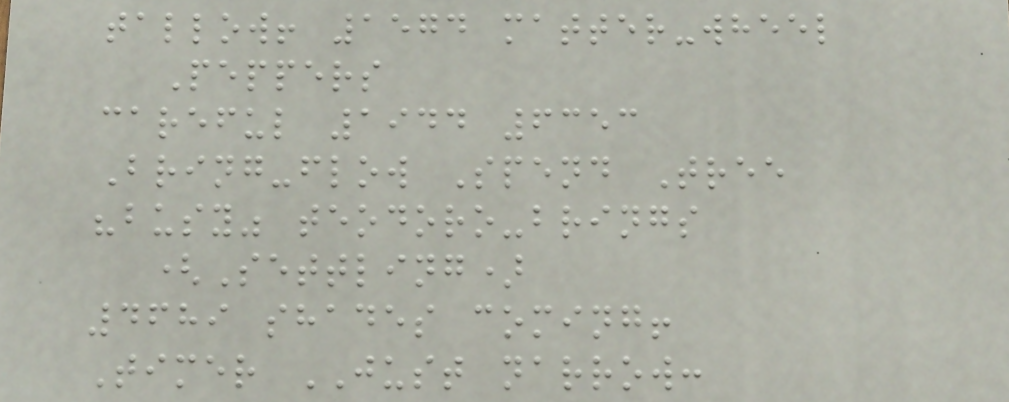tallow! 1574 matter-wheel
Peppers
careful 1944 6353
Bring-flow Spend Tree
"busy" teodoro-brings
(Settling)
4689 shades coming!
Timer JUST narrow:
